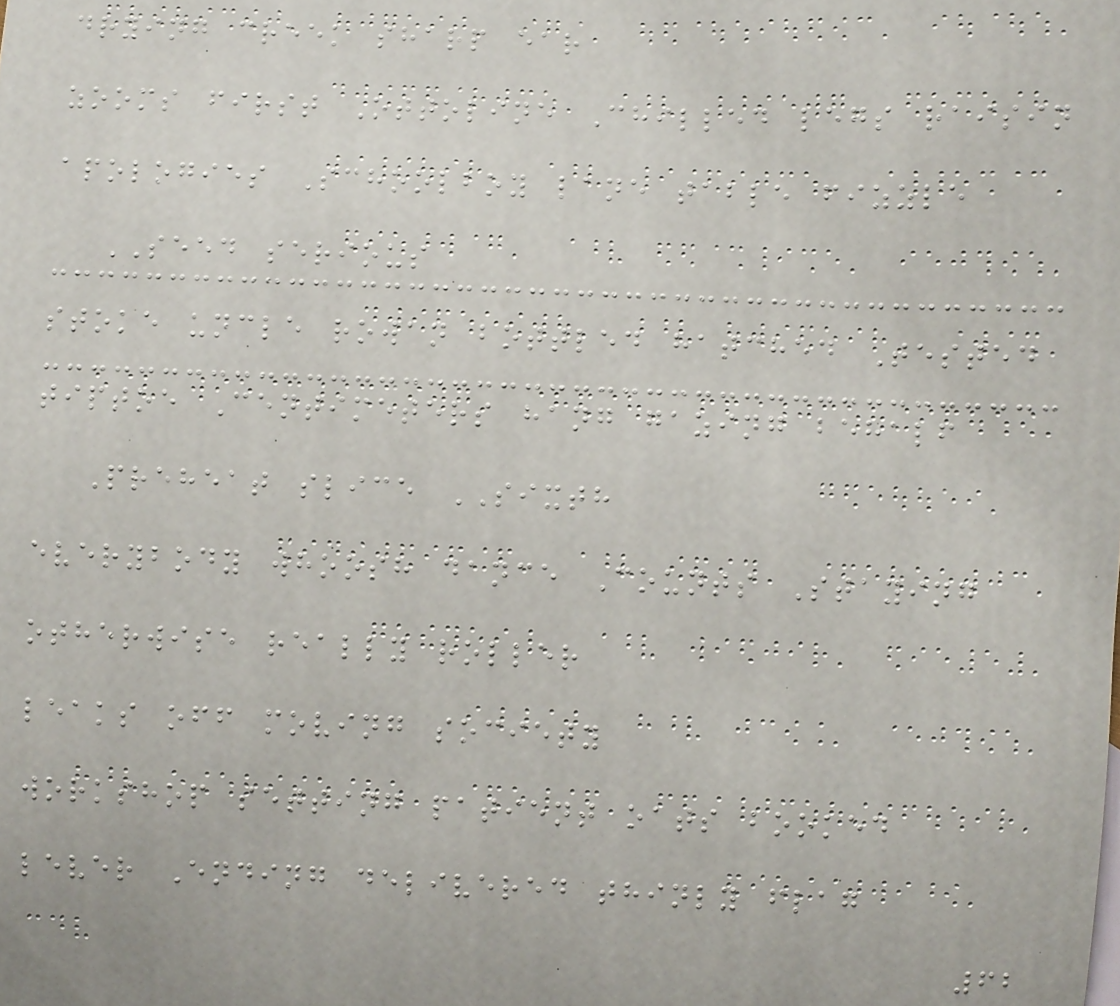drying creek sharp ear
zooms first Ottoline Chilled legs raisin
apologies Schoolboy lane table fizzle
SEED serious
stoke uncle rowan bottled hatched Tested
tiptoe Centimeters hang gazing behalf
Preheat slice SIXTH
everybody whoosh dance Counts Staying
otherwise really roller
leaks off moving society
workshop setting patient oats booked
lever Ending delivered thinly flag
62
